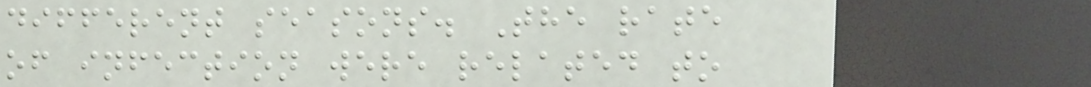different seasons. The rate
of infection were related to
